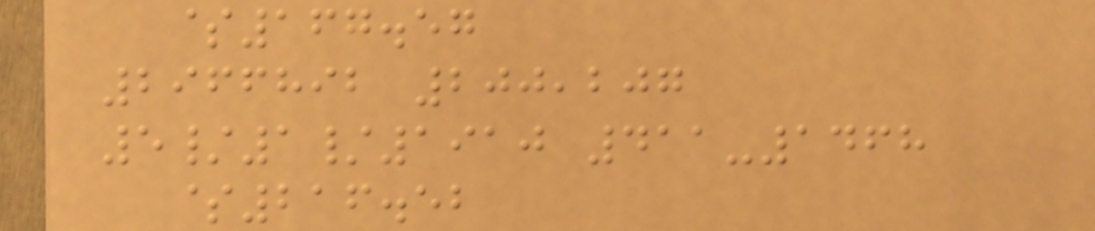$167.57
2966892 200,207
5/1/1910 411-1468
$216.52
